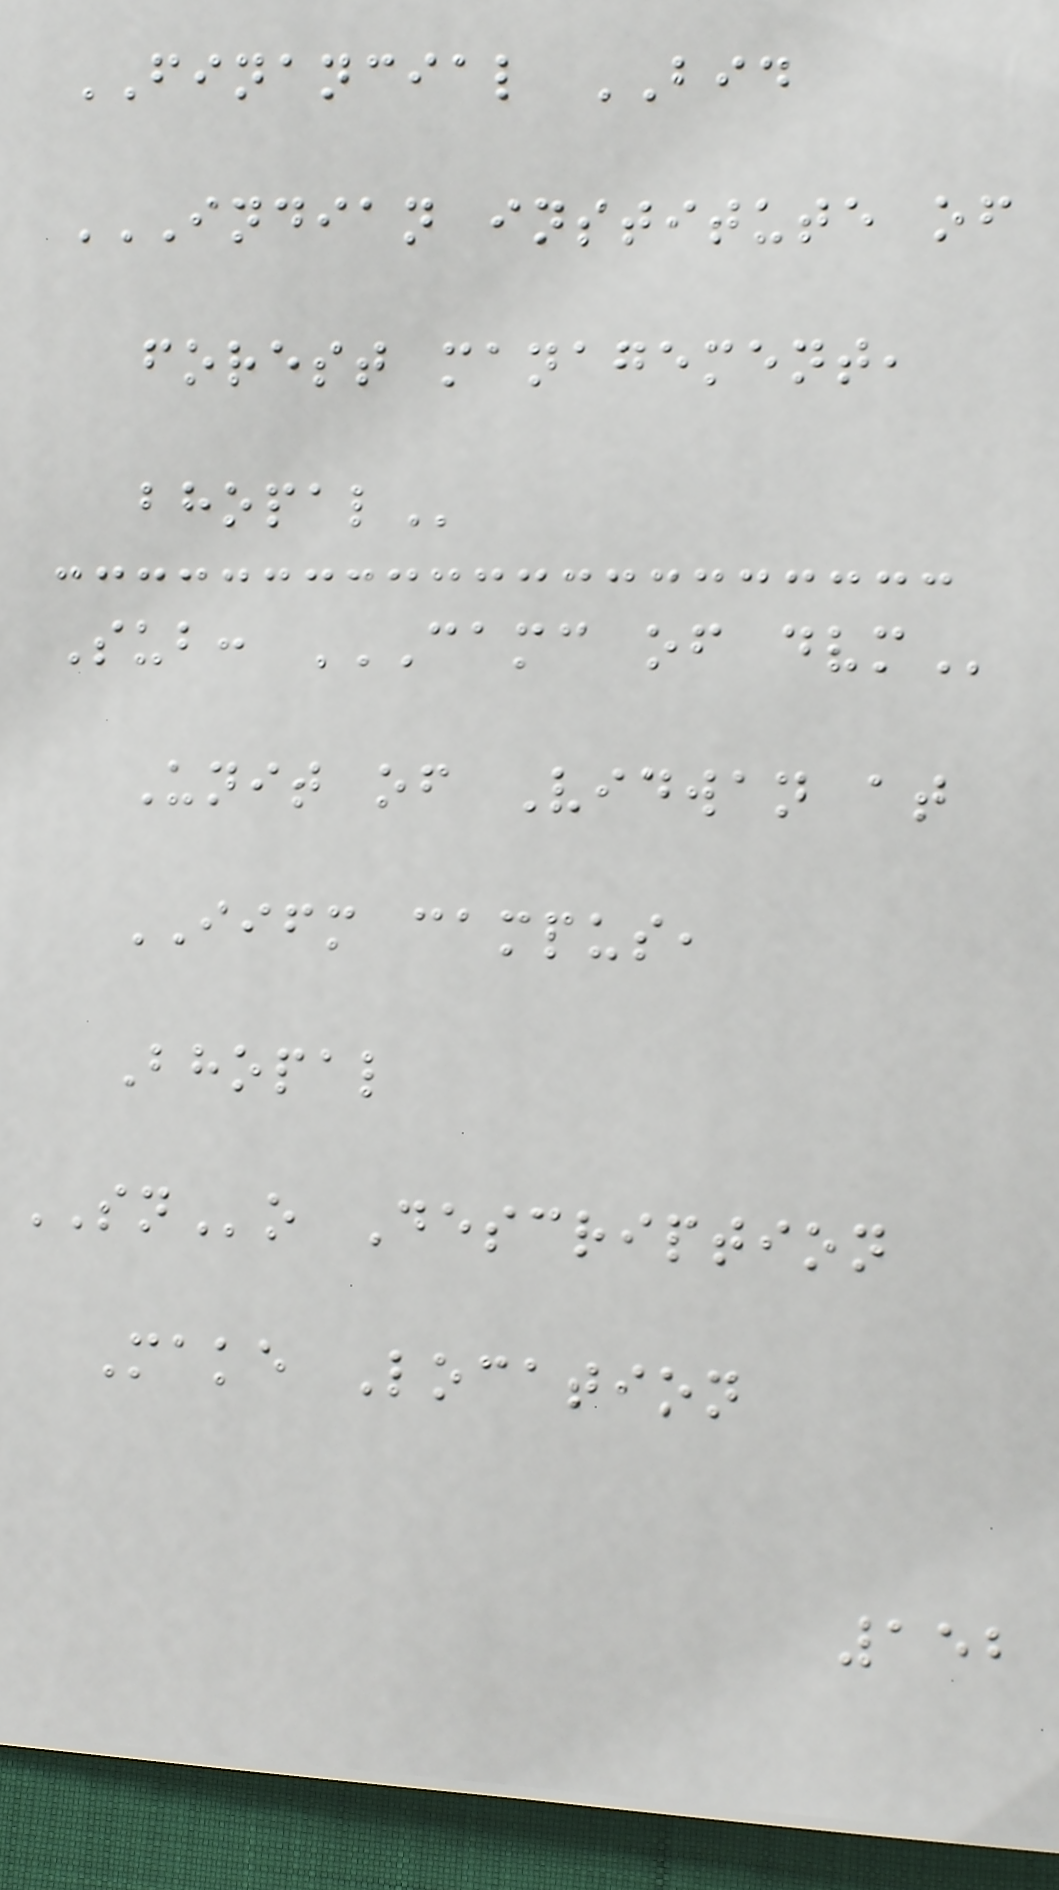FINANCIAL BID
INDIAN INSTITUTE OF
FOREST MANAGEMENT,
BHOPAL
Sub: CAMC OF DVM
Unit of Vidwan at
IIFM campus,
Bhopal
SNo Description
Make Location
152
